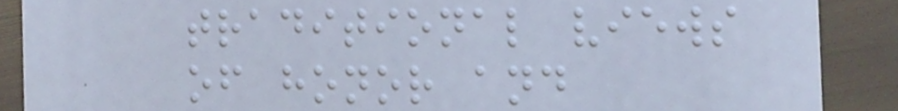traditional views
of honor and
